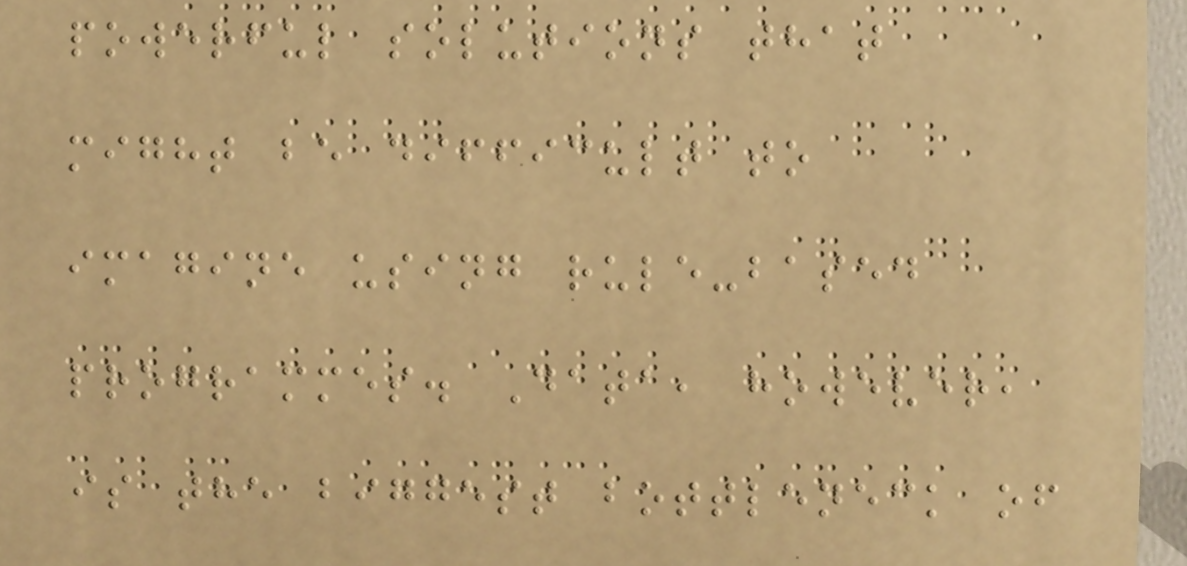powerful solutions that
might be difficult to
imagine using rule-based
programmes. Data, however,
is the biggest bottleneck of
